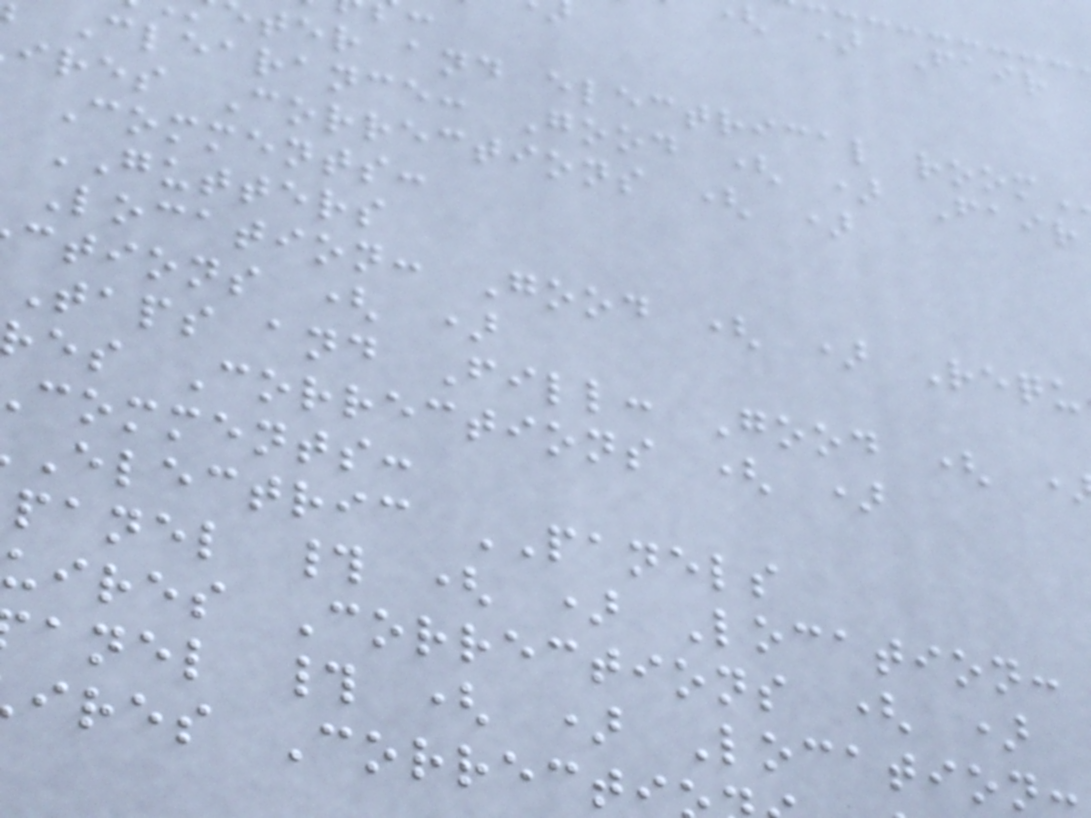ter and electrical
Clearance: Good ( ) Fair
ires Corrections ( )
Comments:
GUTTERS
Location: Good ( ) Requ
ctions ( )
Taps and Fill: Good (
es Corrections ( )
comments:
electric PANELS
panel # ( ) Location:
uires Corrections ( )
anel # ( ) Location
ires Correcti
